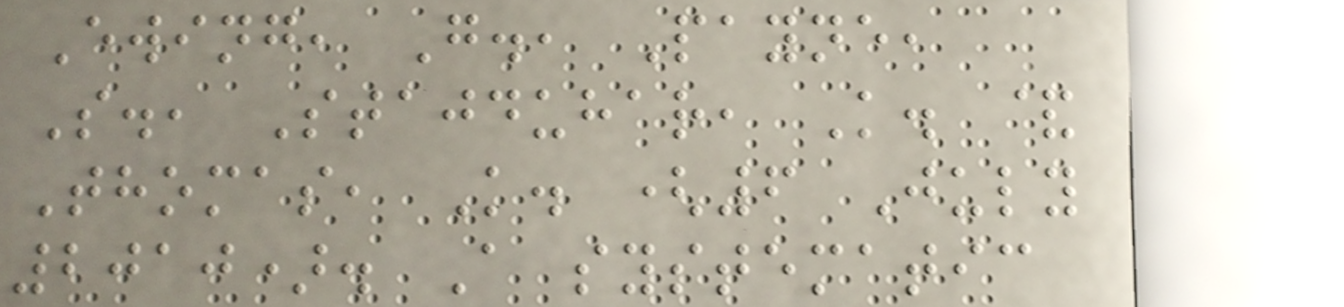Ewing, G., Payne,
S., Stajduhar, K. &
Thomas, K. (6 July
2010). A systematic
